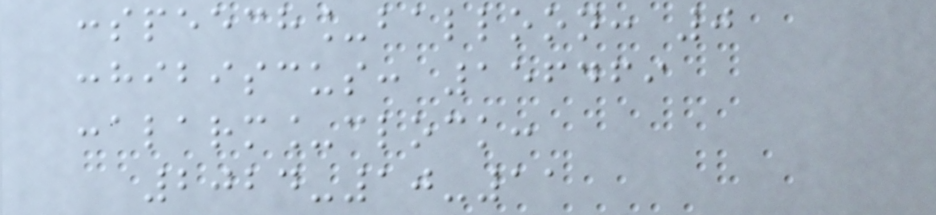:speech_balloon: 0
:hibiscus: 156469
:alarm_clock:
2024-10-11
